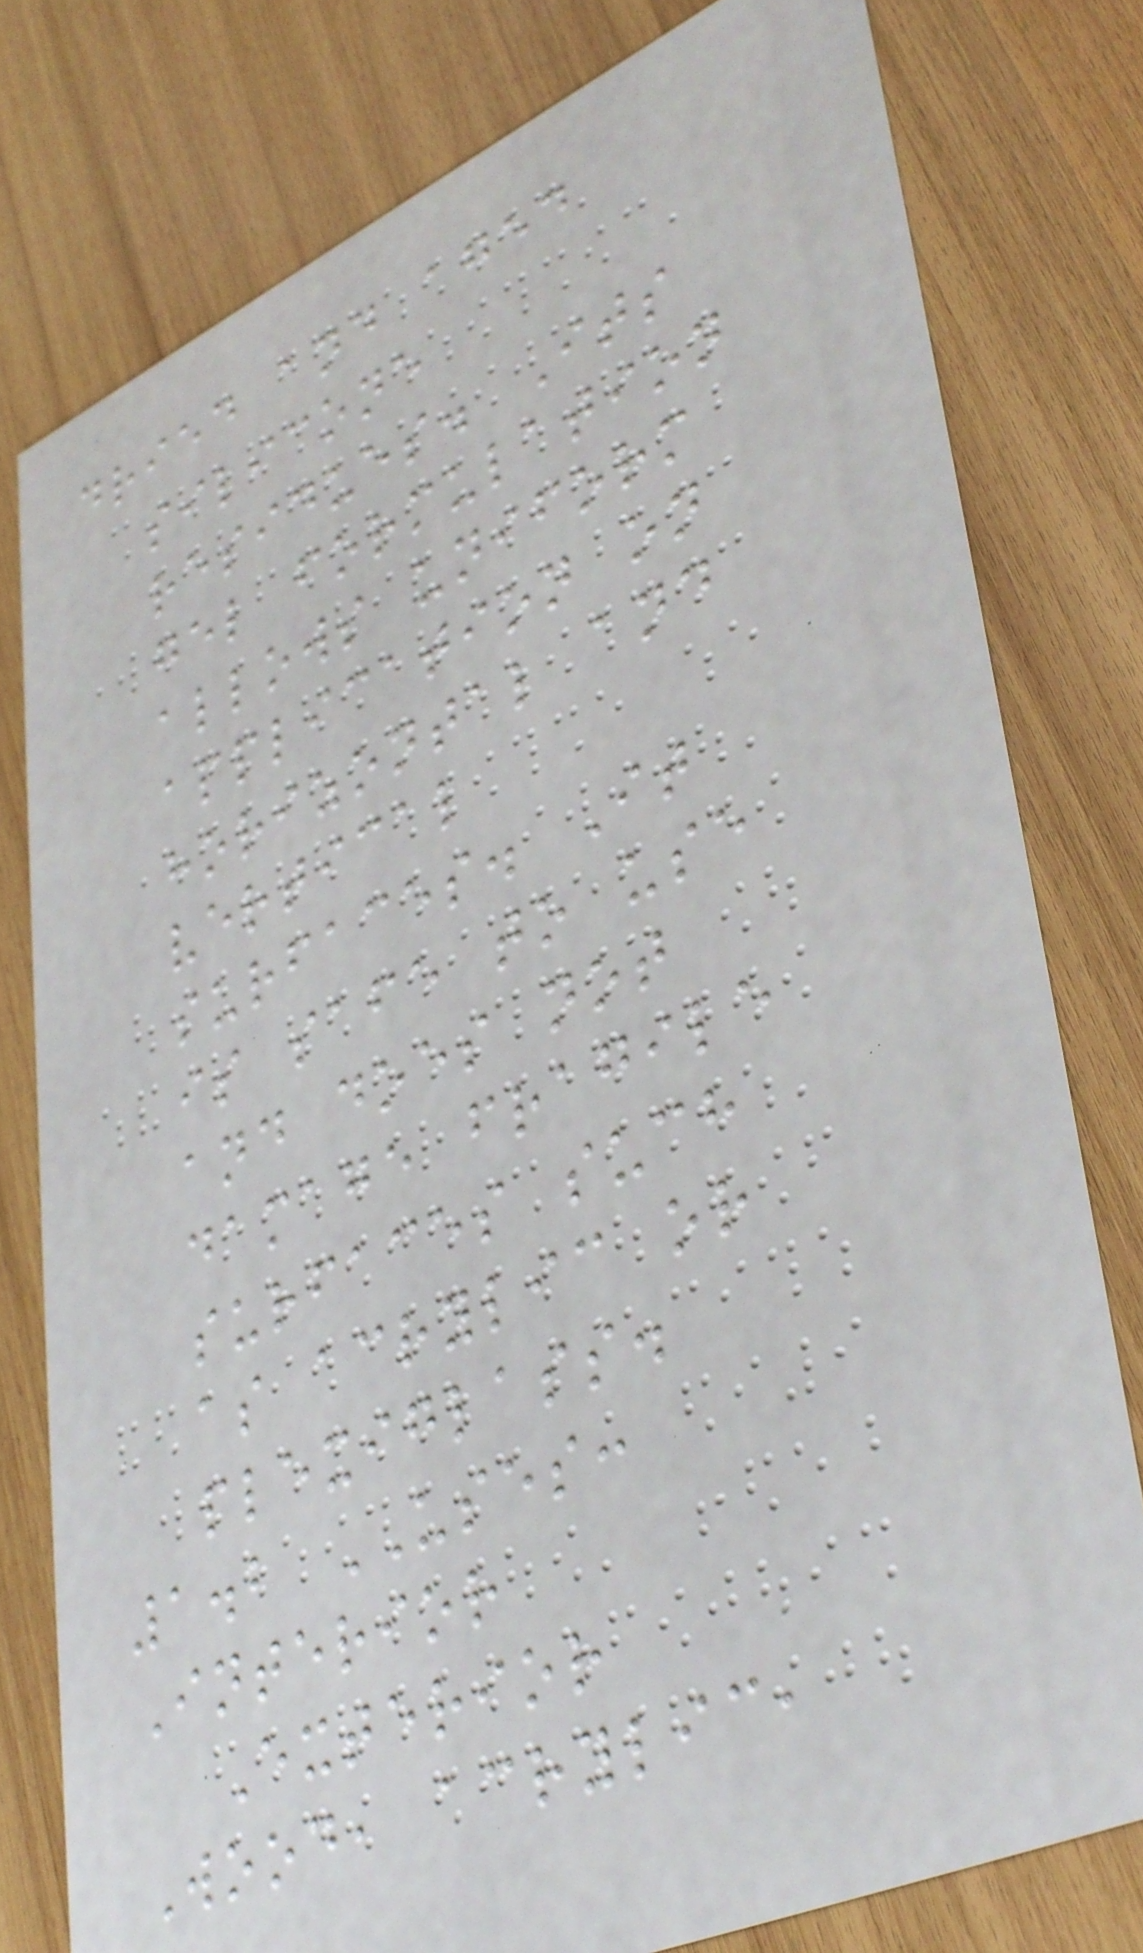dried and aged
silicone
residues. Its
gel formulation
allows uniform
application on
horizontal and
vertical
surfaces. It
is safe to use
and does not
damage fragile
surfaces such
as acrylic or
plexiglass.
1.2 USES:
Interior
Exterior
Wood, acrylic,
